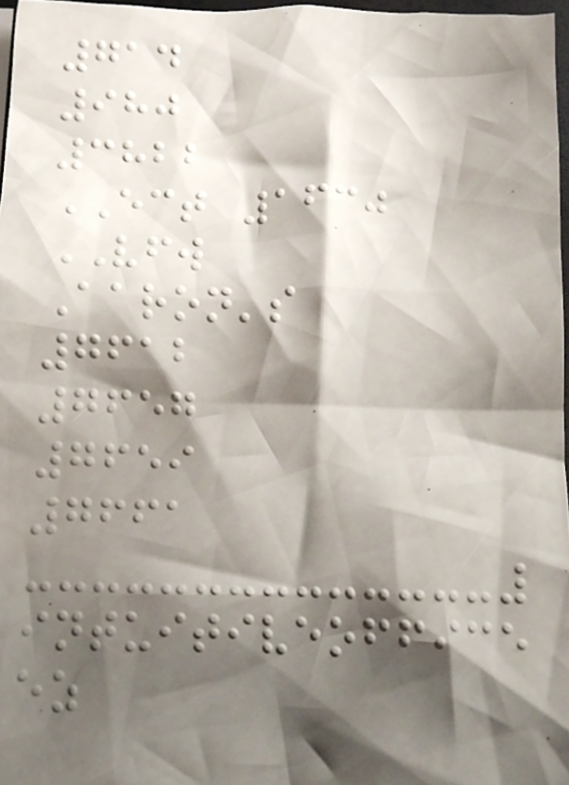714
980
3822
ECT 1630
VFW
Aaron's
7612
7657
7659
7661
intuitiveoffice
ez
